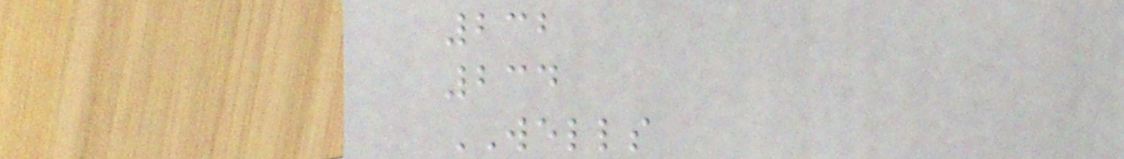232
234
WELLS
